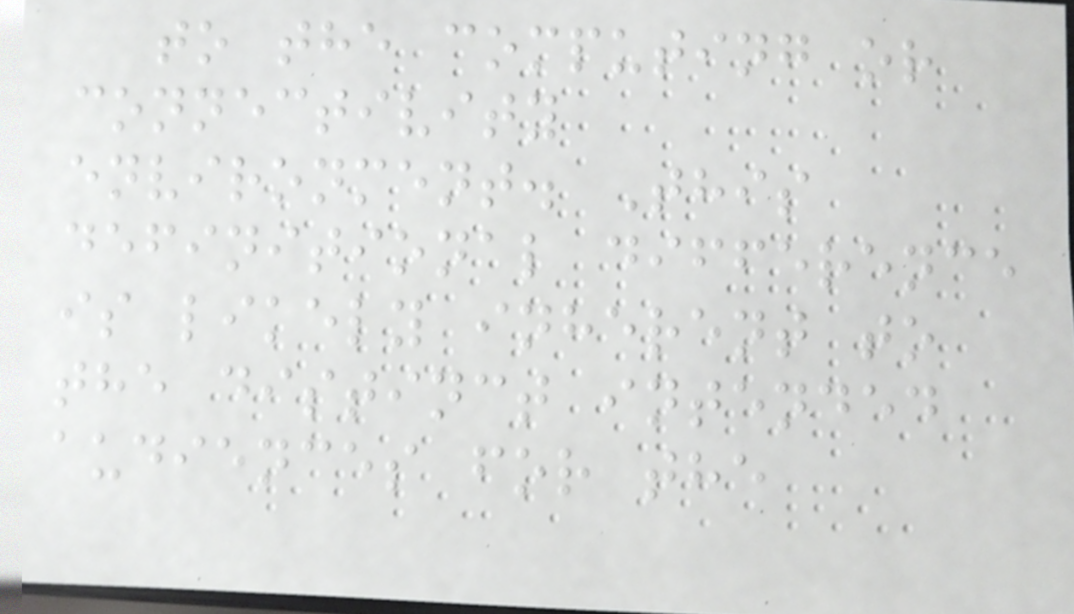to the computing or
connectivity
environment. This
definitional difference
is likely inherent to
the distinct intended
audiences for the
